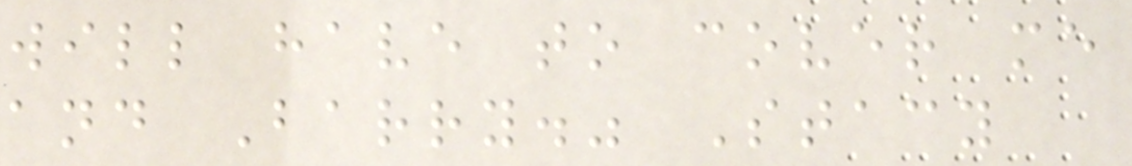will have to cover me
and Barry." Stacy
